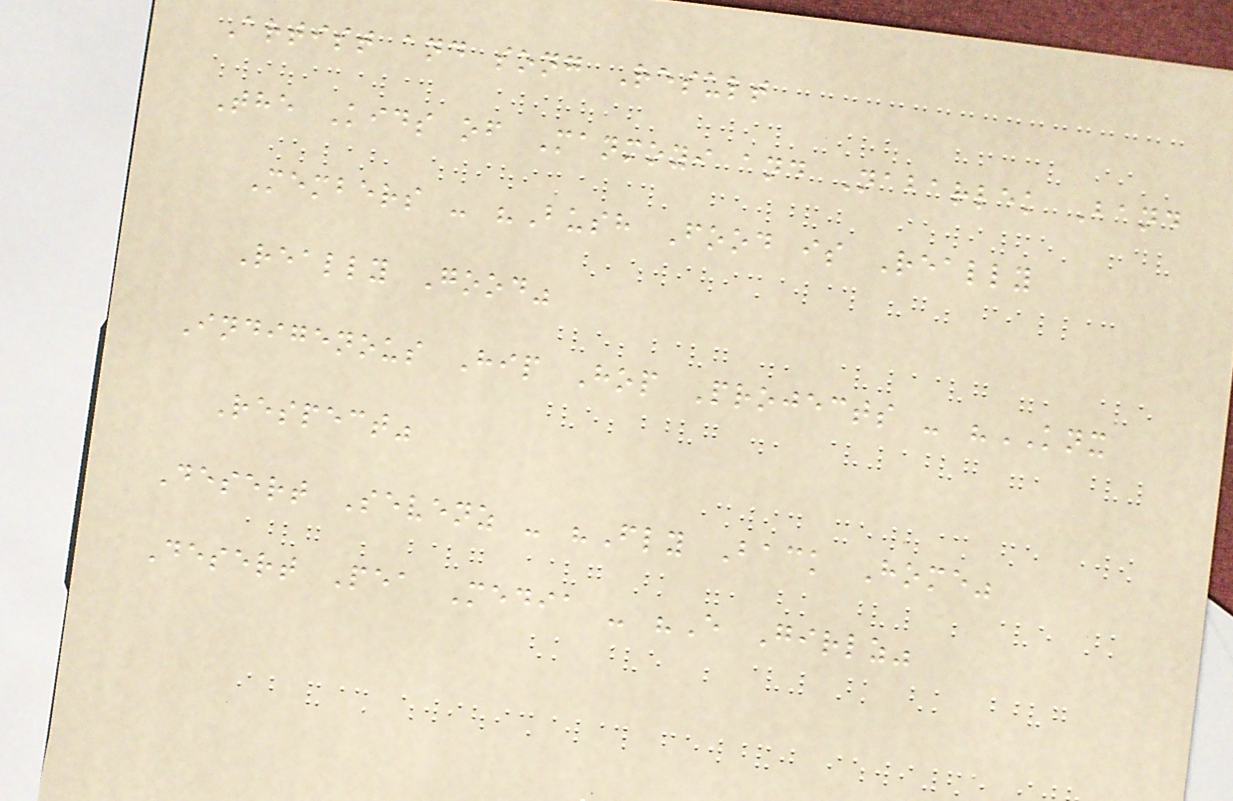Artist and song Result
The Kids of Manmoyi and Nabarlek Band
Members - "Bush Food is Really
Really Good"
Indigenous Hip Hop Projects - "KNX
Respect"
Desert Sevenz - "Fly Back Home"
Desert Pea Media - "E Girlz"
